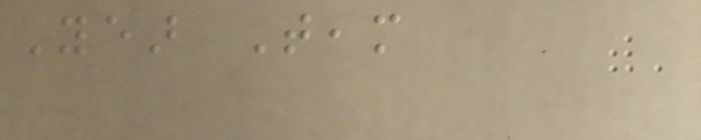Year Team
